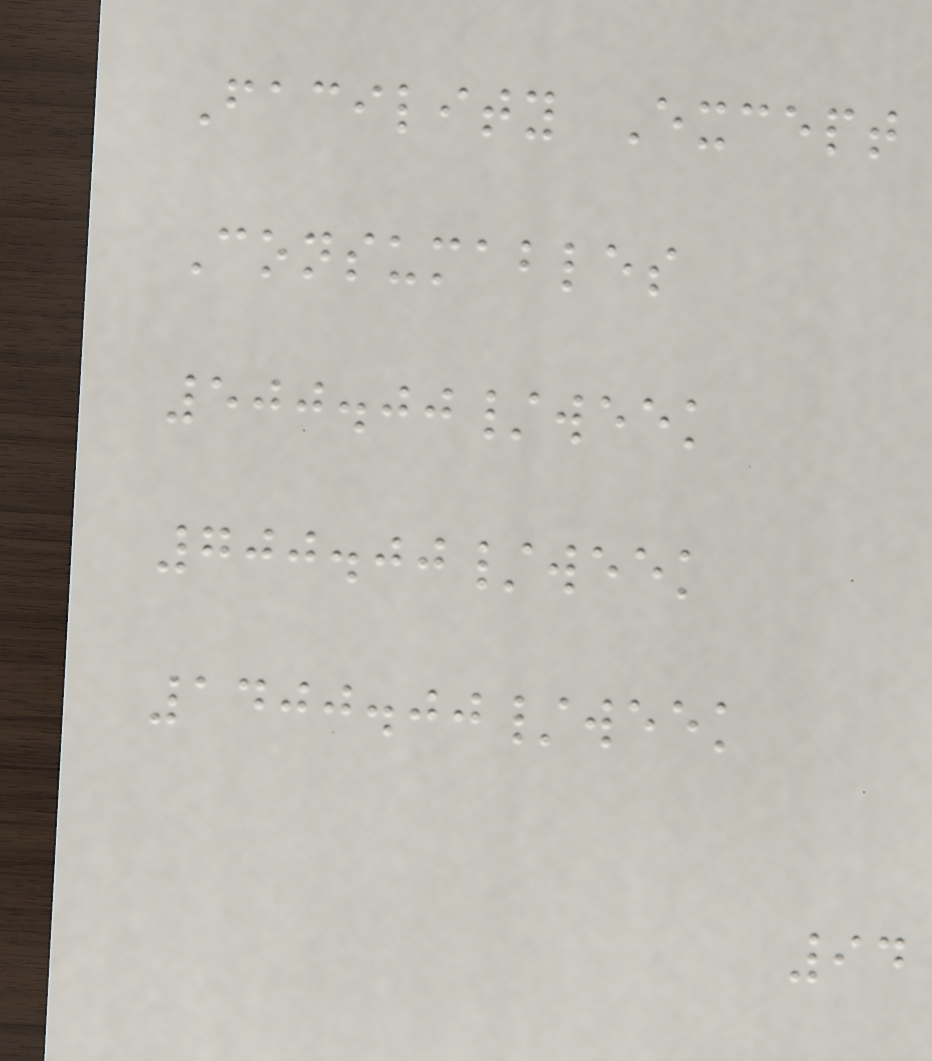Facility Except
Consumables
500.00/week
700.00/week
1400.00/week
94
